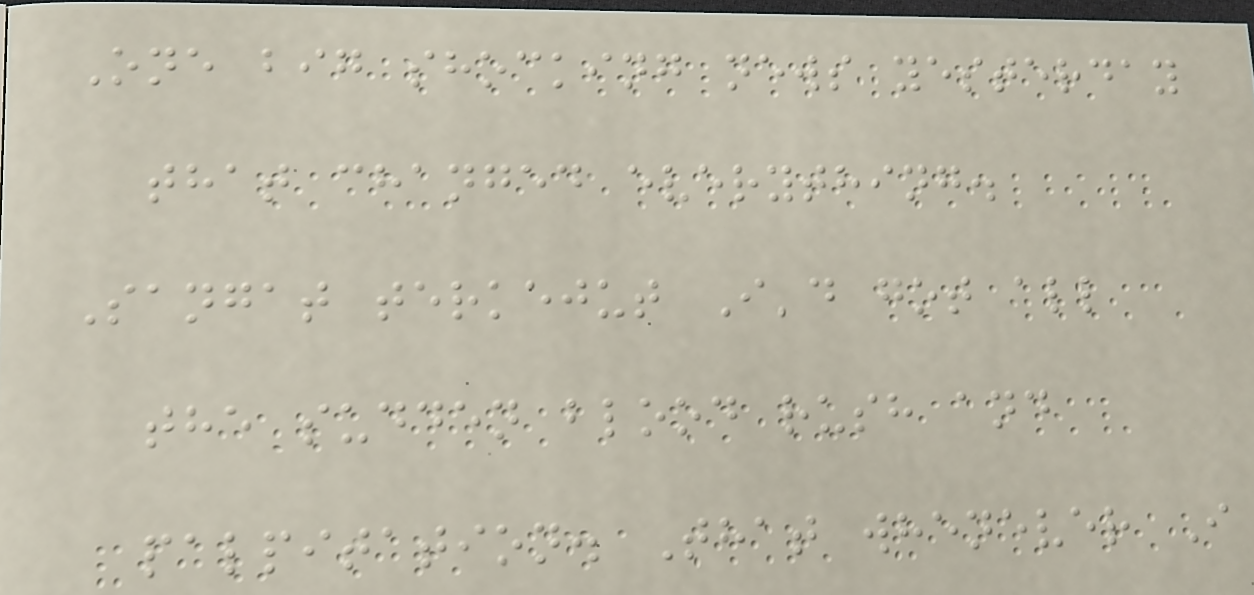One big shocking news yesterday
that changed everything.
Sangat terkejut I'd got all
the sudden blood rush and
palpitation. That whenever I
